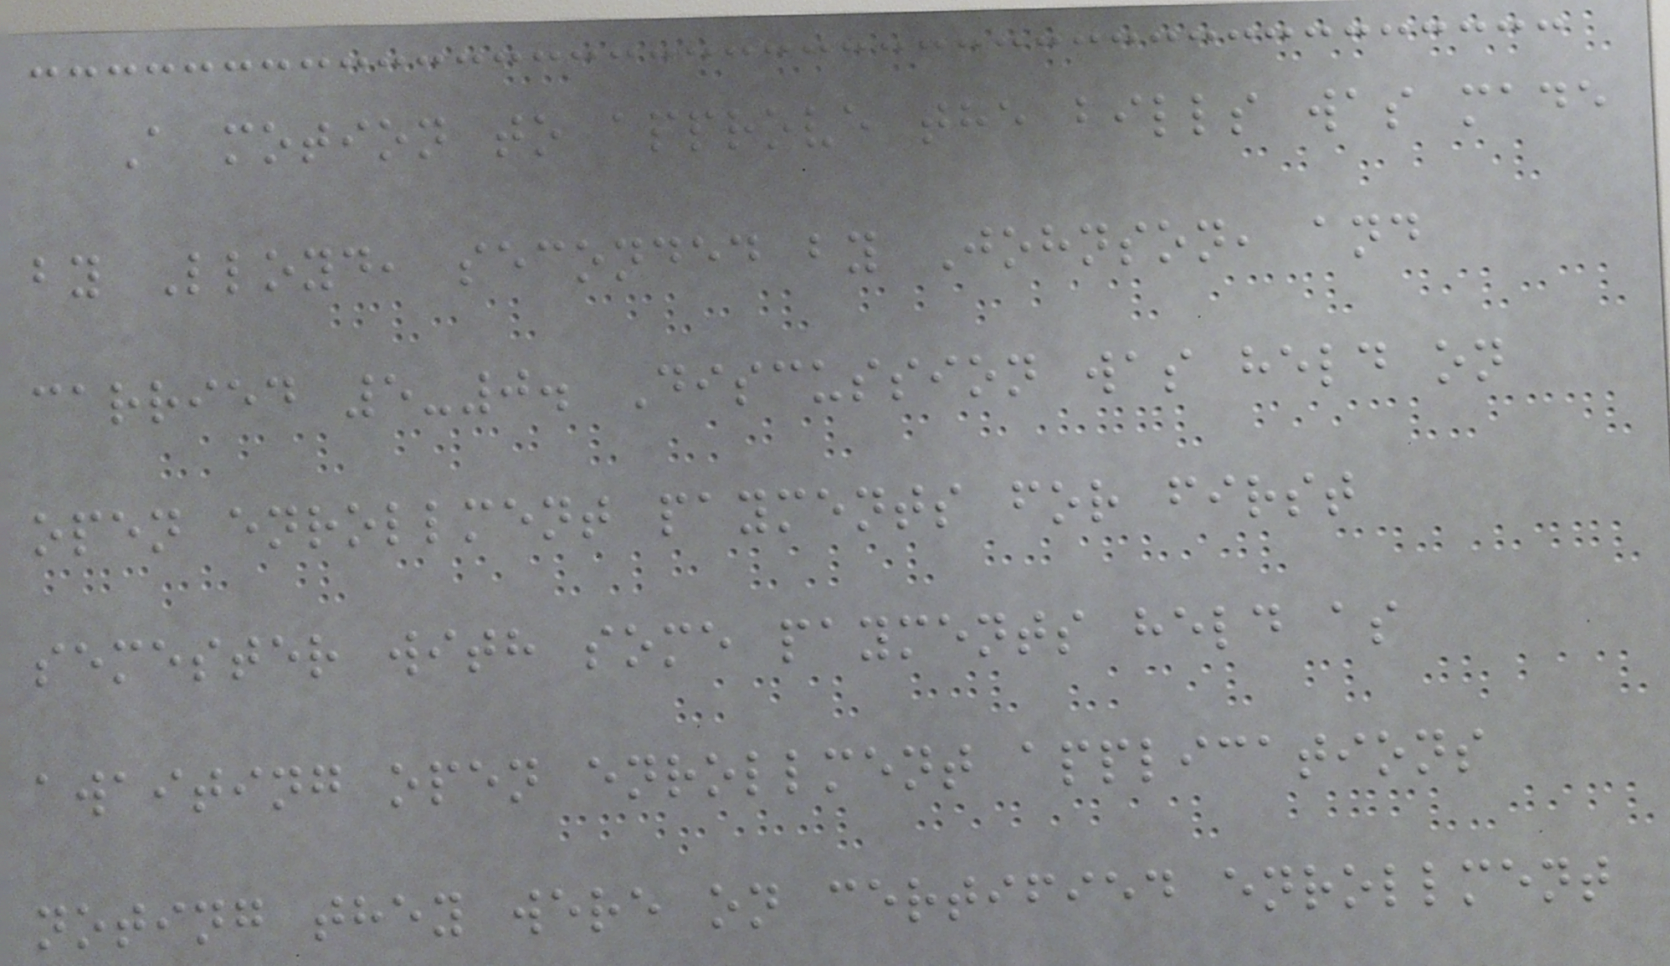A motion to approve the bills was made
by Lloyd, seconded by Johnson, and
carried 5-0. Discussion was held on
open enrollment payments for first
semester with some payments held as
awaiting open enrollment applications
noting they were on certified enrollment
